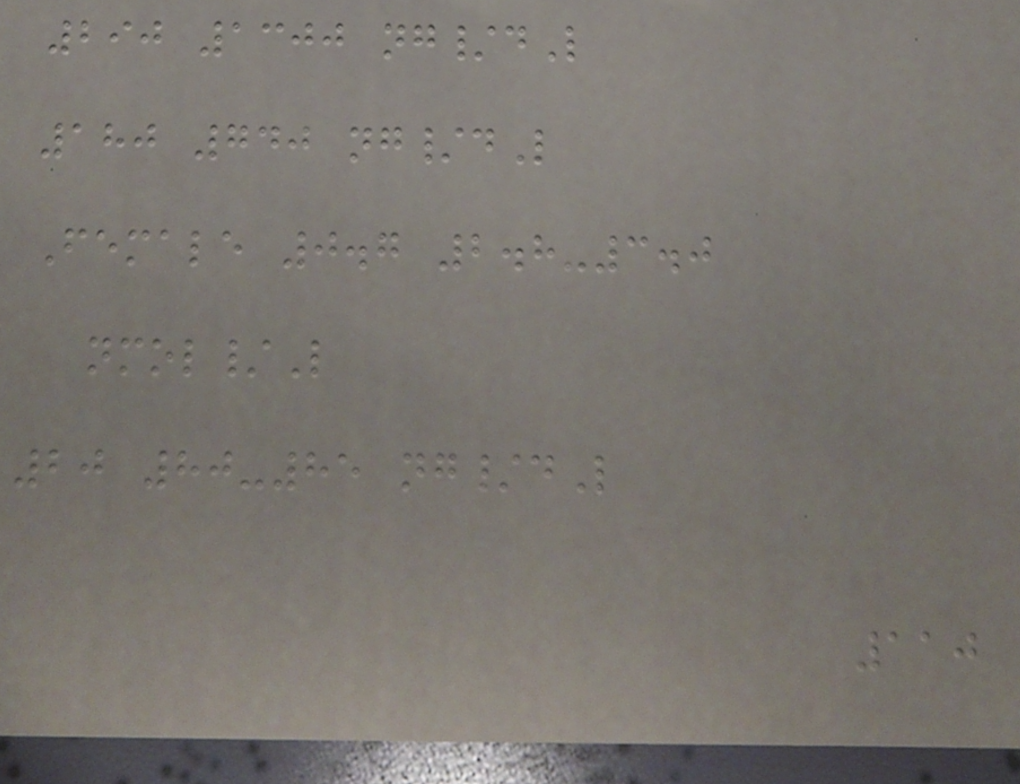290 1300 ng/dL
180 740 ng/dL
Female 0.7 2.8-3.0
nmol/L
20 80-85 ng/dL
110
